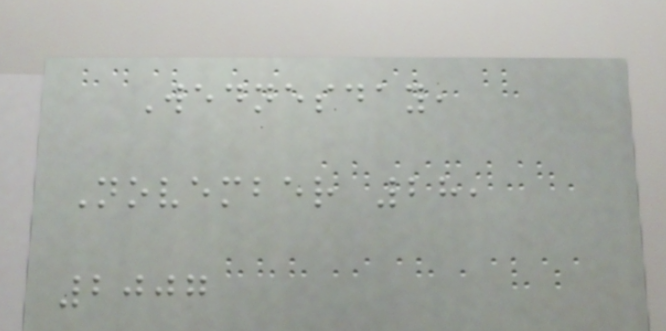Wednesday,
November 28,
2007
